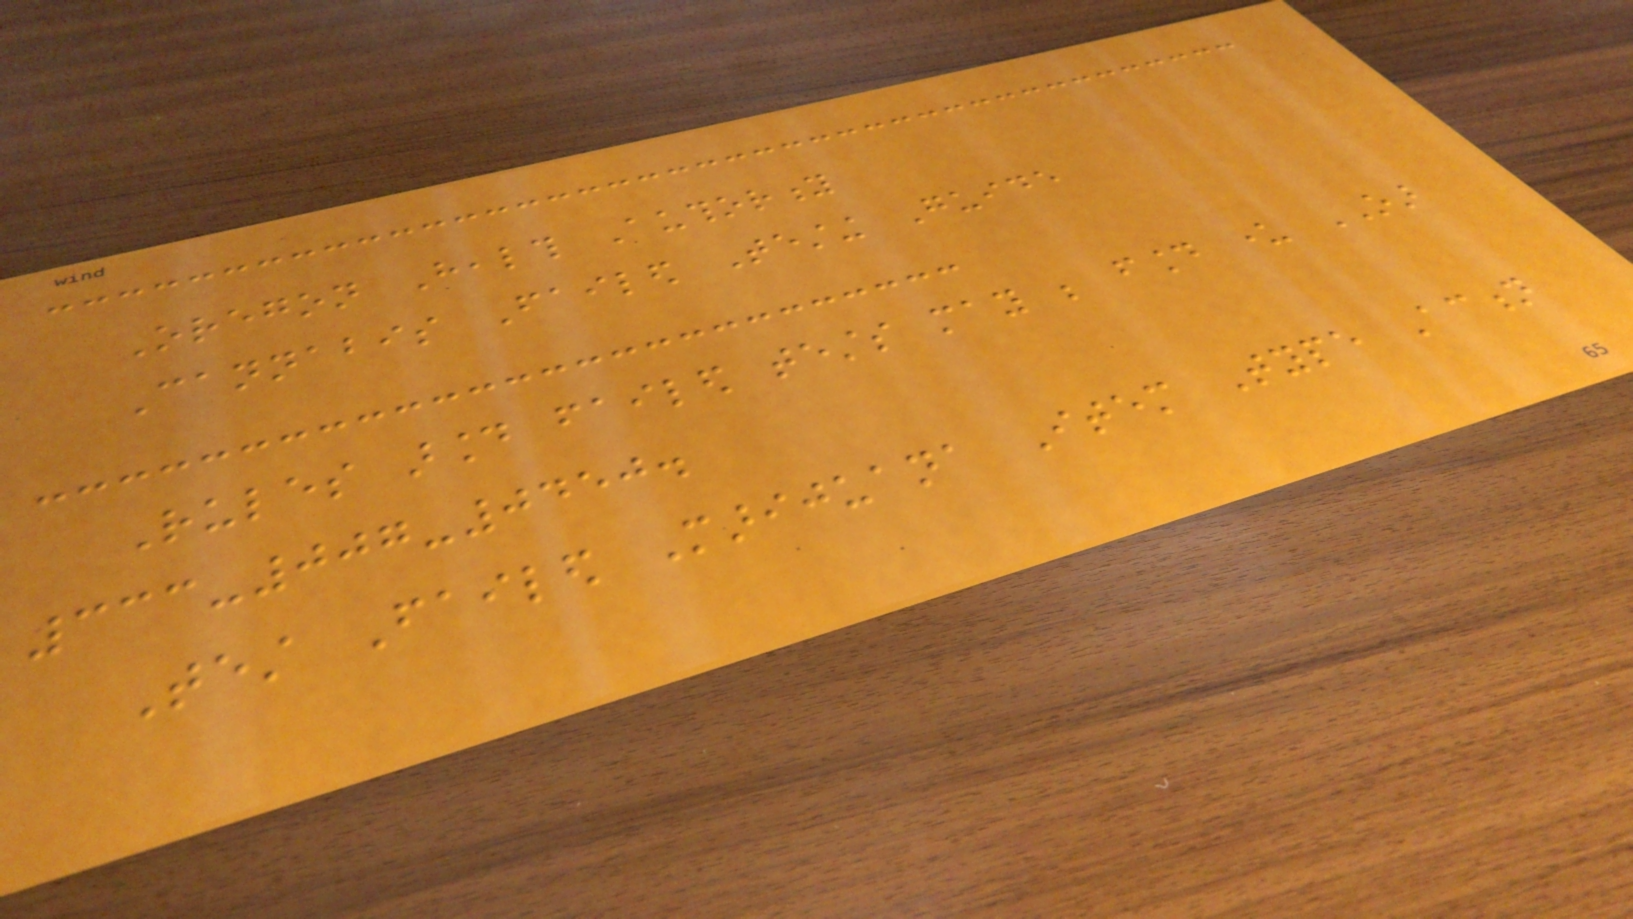Oregon Health Authority
Cannabis Failed Testing Guide
Rules around failed tests may be found under OAR
333-007-0450.
Test Failed Marijuana Item Type Action
